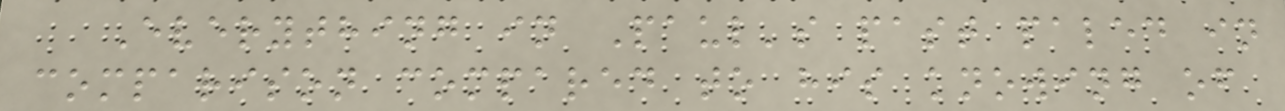Everything in Paul's past paled in
comparison compared to his knowing of
